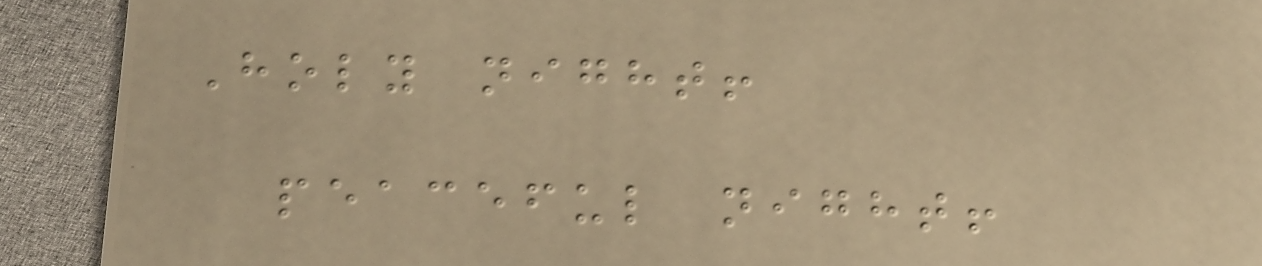Holy night!
peaceful night!
